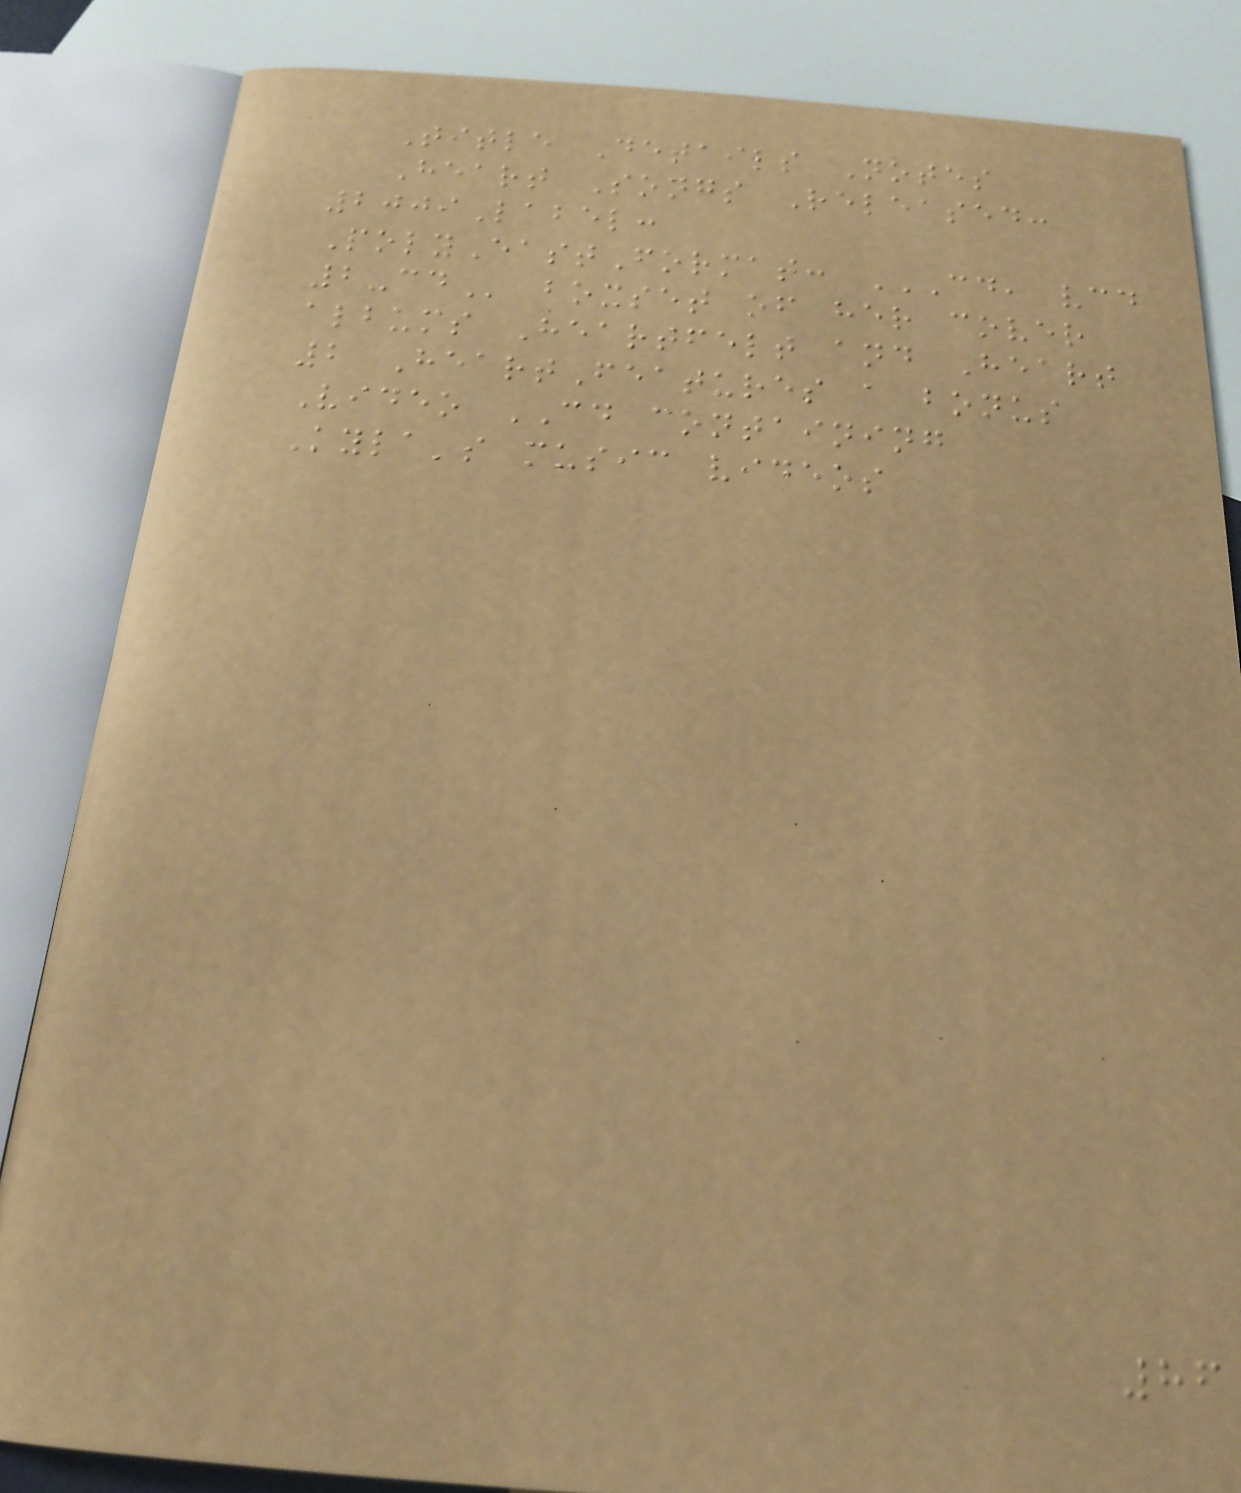Title Details Notes
Heart Songs Released:
2009Label:
PolyEastFormat: CD, VCD
2-CD boxset of her cover
albums Heartfelt and Heart
2 HeartFeatures a bonus
Video CD containing
Kyla's music videos
86
